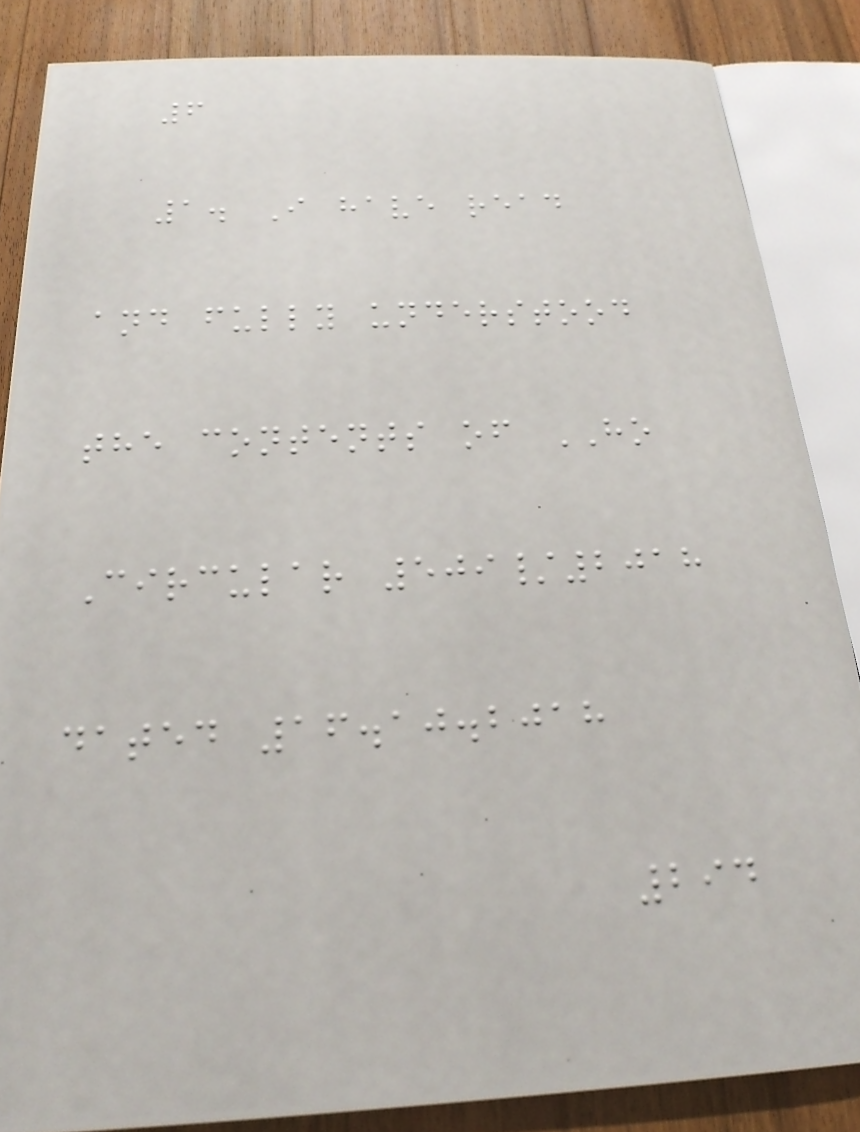6
1. I have read
and fully understood
the contents of HO
Circular 509/2018
dated 16.10.2018
294
